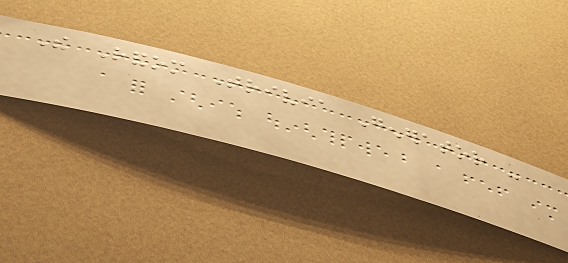The Random Trivia Generator -
